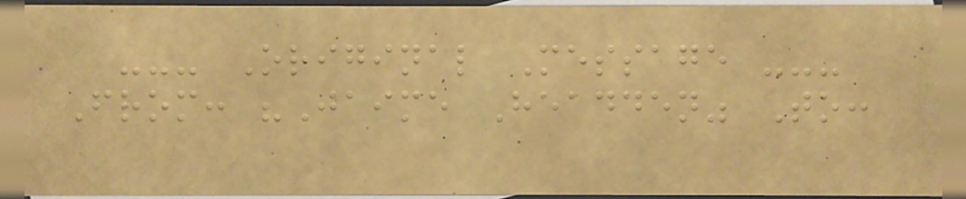--- Original Message ---
From: "Jaime Headden" To:
